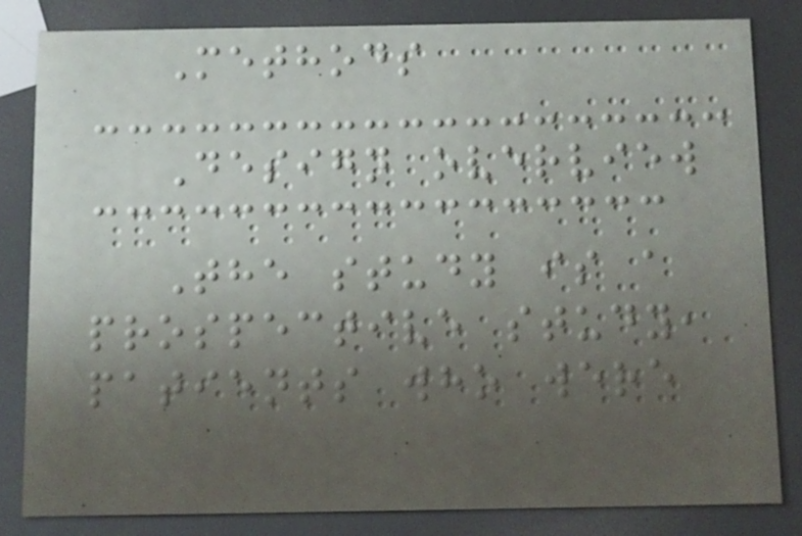Methods
Design overview
The study is a
prospective study,
patients who were
